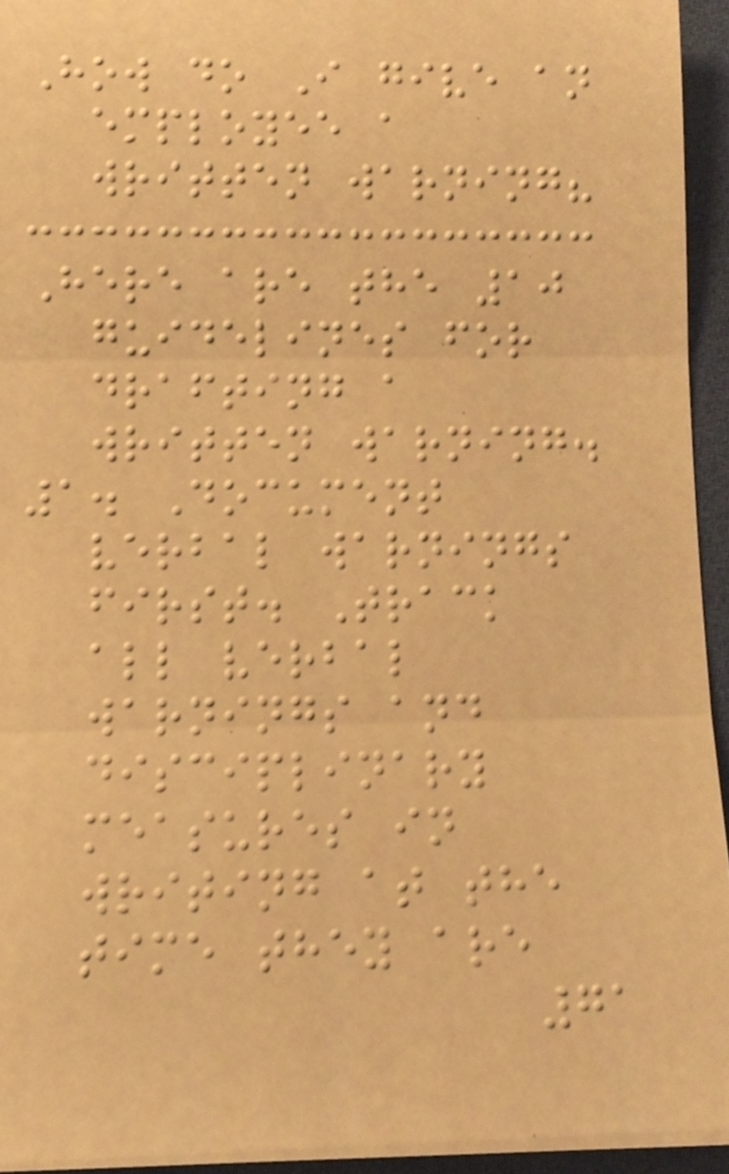How do I give an
employee a
written warning?
Here are the 10
guidelines for
drafting a
written warning.
1. Document
verbal warnings
first. Track
all verbal
warnings and
disciplinary
measures in
writing at the
time they are
71
